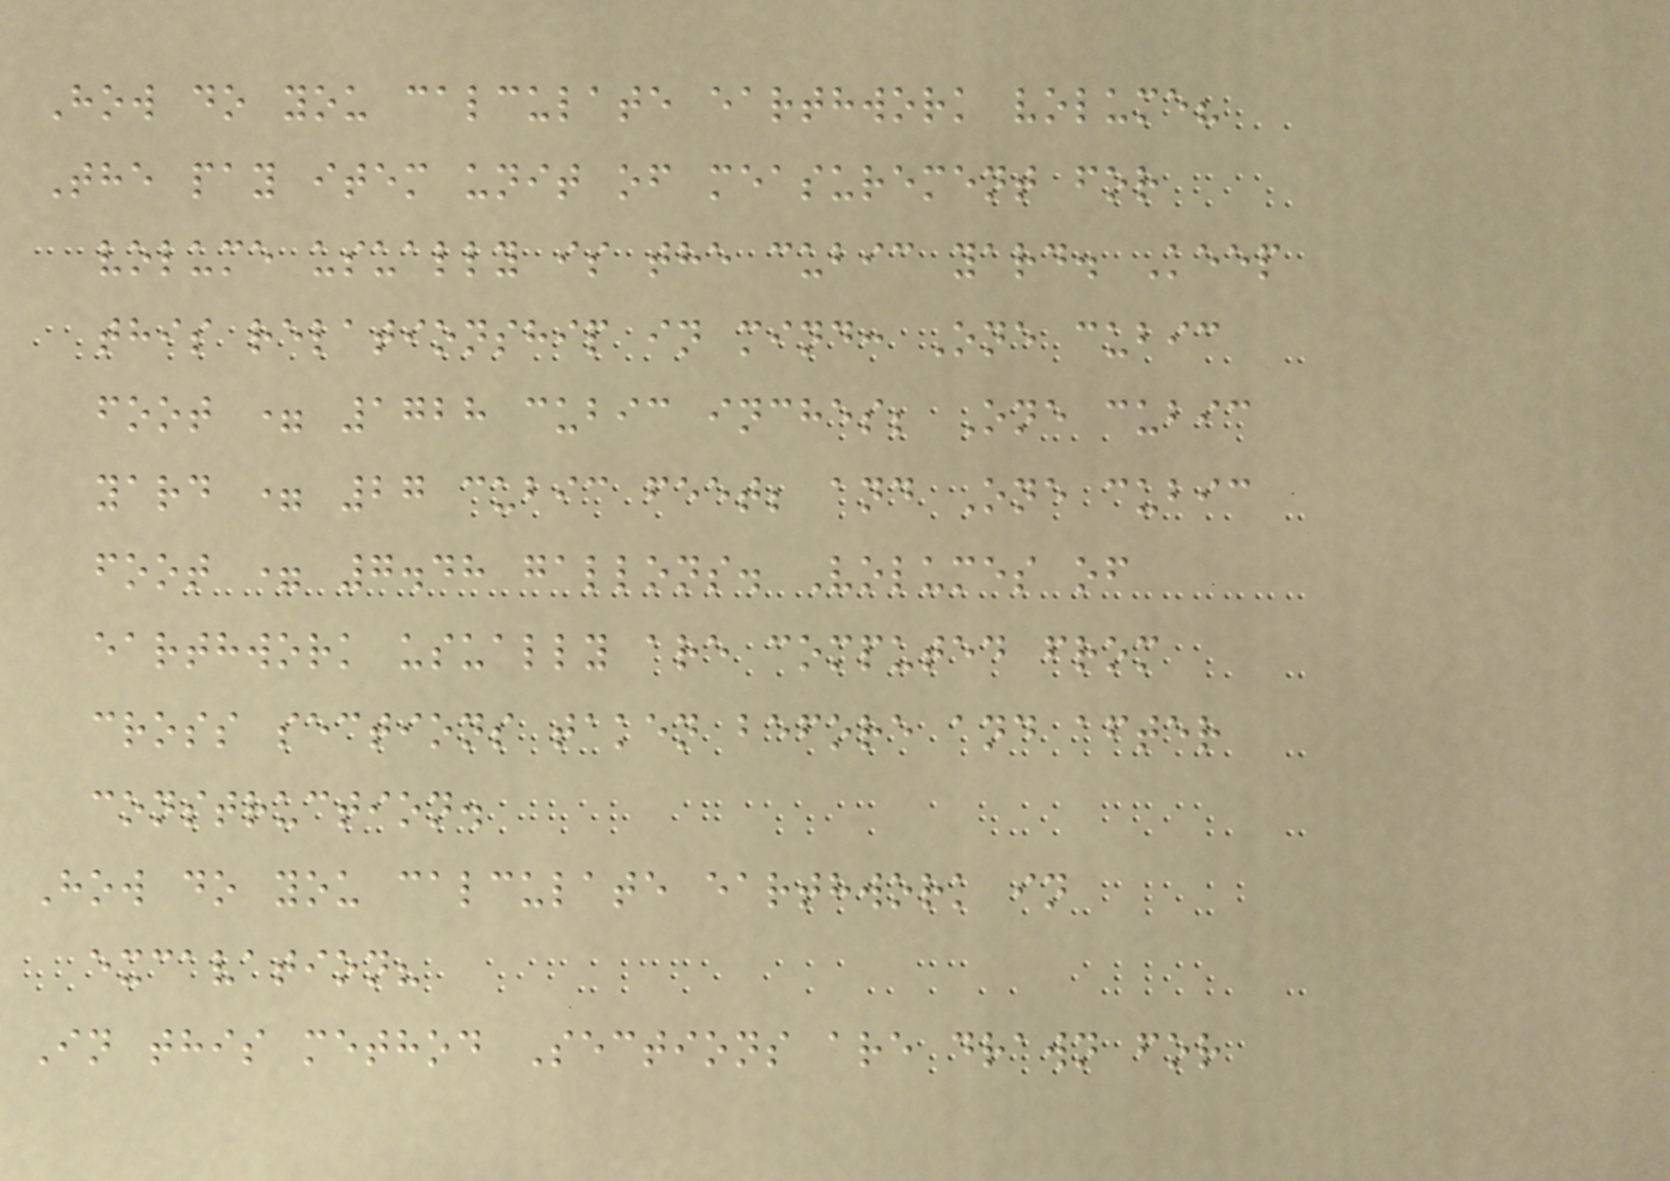How do you calculate earthwork volume?
The pay item unit of measurement for
volume usually is the cubic yard. Keep
this relationship in mind: One cubic
foot = 1728 cubic inches; One cubic
yard = 27 cubic feet; and One cubic
foot = 7.48 gallons. Volumes of
earthwork usually are computed from
cross sections taken before and after
construction.
How do you calculate earthwork in
excavation?
In this method Sections are drawn for
